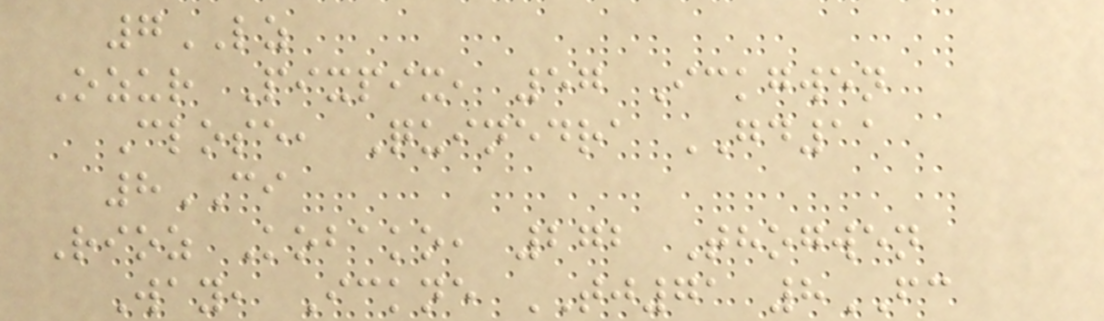7LZ
Ozur Pixpix, 57 Ickgwen
Close, Quinedra GD11
8CI
Rioz Kobako, 272 Thogwen
Way, Ickne TJ71 8FC
